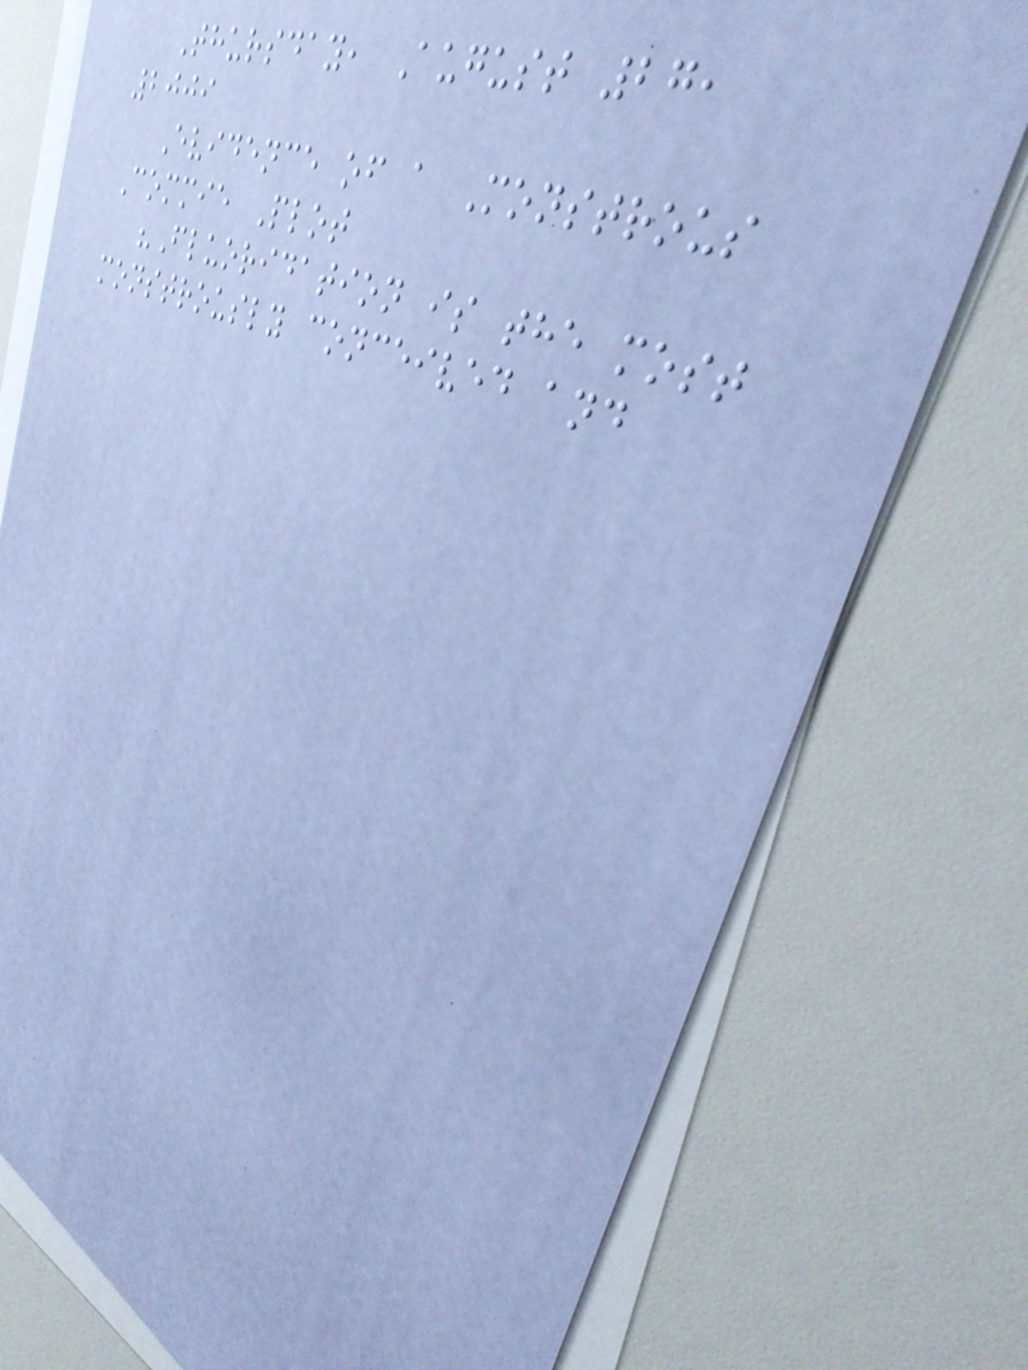Thursday, August 27,
2009
Evidence of a Monstrous
Commie Plot
"Fluoridation is the most
monstrously conceived and
